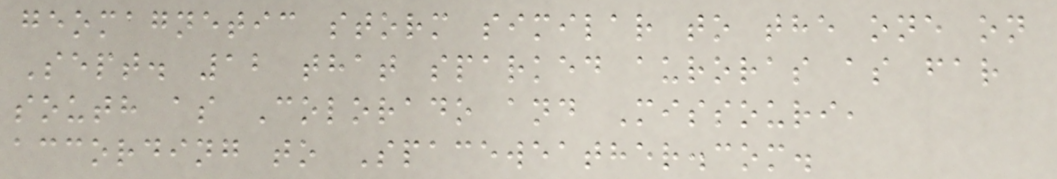geomagnetic storm similar to the one on
Sept. 12 that sparked auroras as far
south as Colorado and Missouri,
according to Spaceweather.com.
